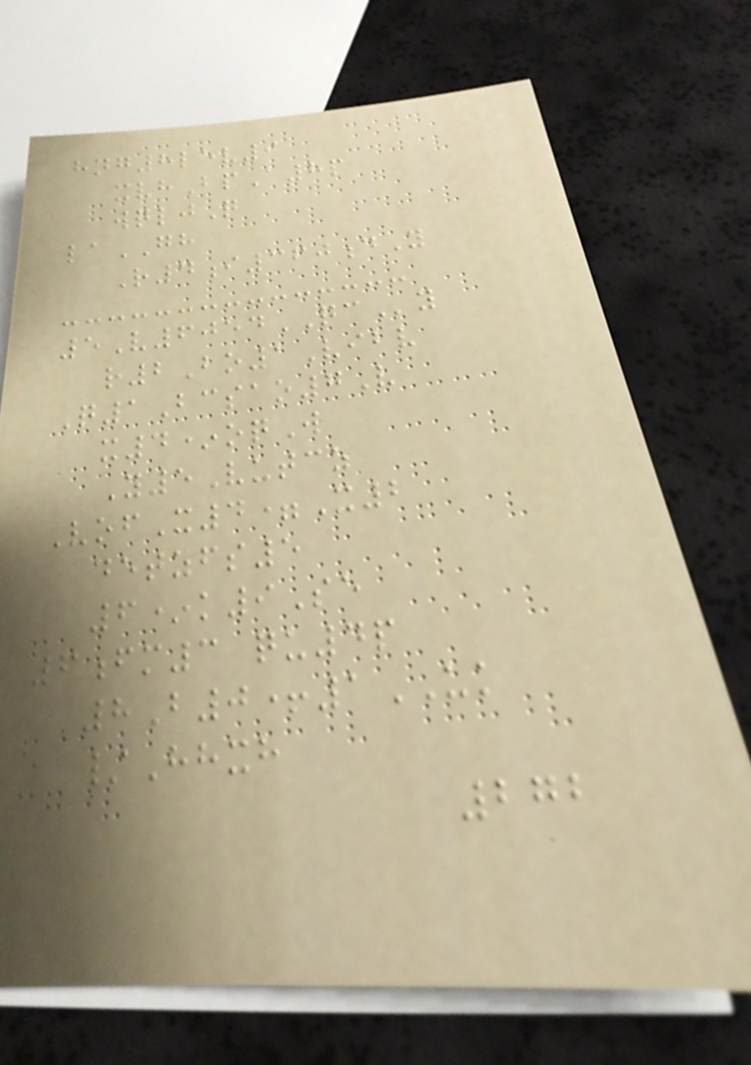hng8lev9
xvhBpA8p
wqljQ
laGH
R4i360dY
5V6054QCy
r2Bo1Vibv
Q1Bcsao7V
x4*oqW
Y5Vutcz
VofX4=X2
detzfs5
6*k9Se
6fm3 qu4p
8B0+1UK
/Hhxh
272
